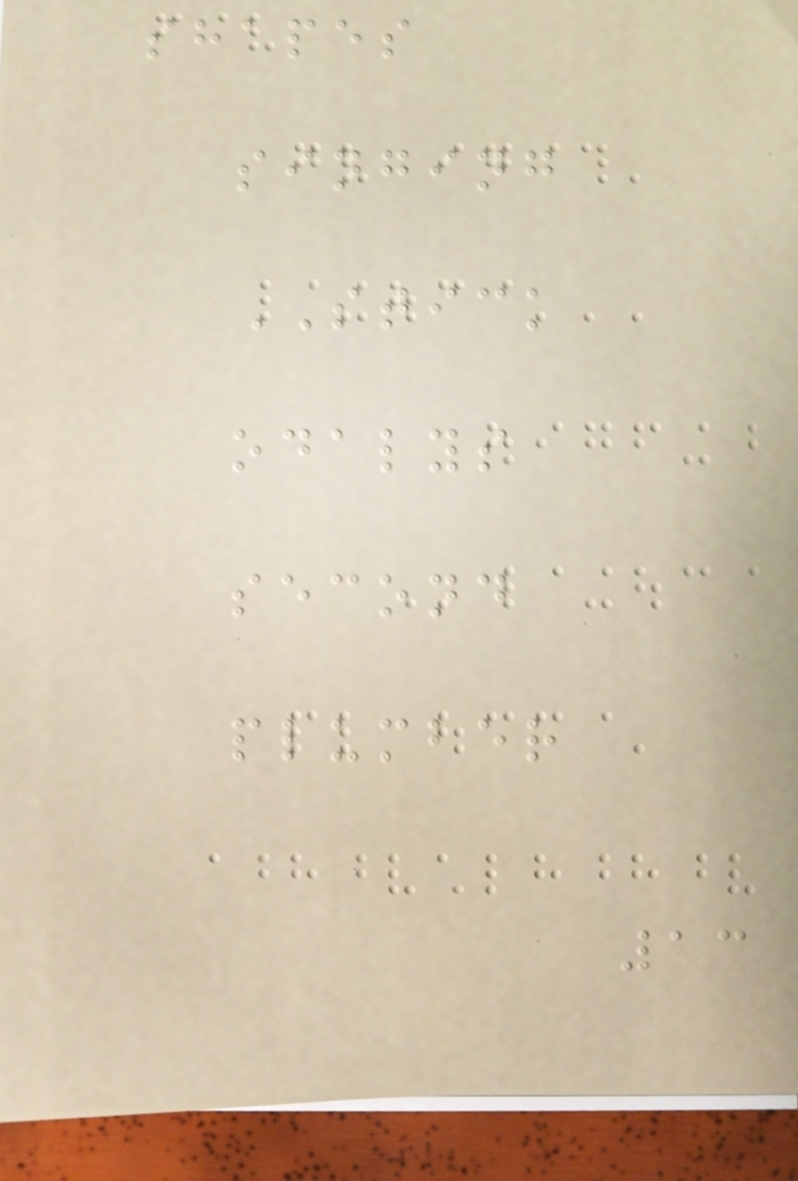shapes
singing
STICK
odalys
second
plumber
13
